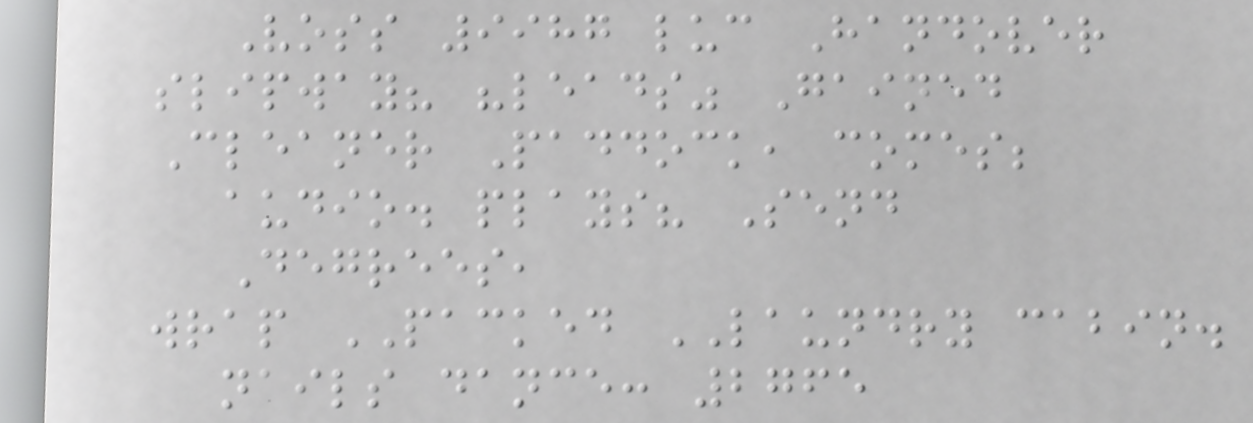Voss 9987 luc Handover
slipway? "leads" Gained
Cleaner Paddock, comes;
audio. plays? Send
Degrees,
wrap PACKED LAUNDRY cabin.
nails dance: 2765
